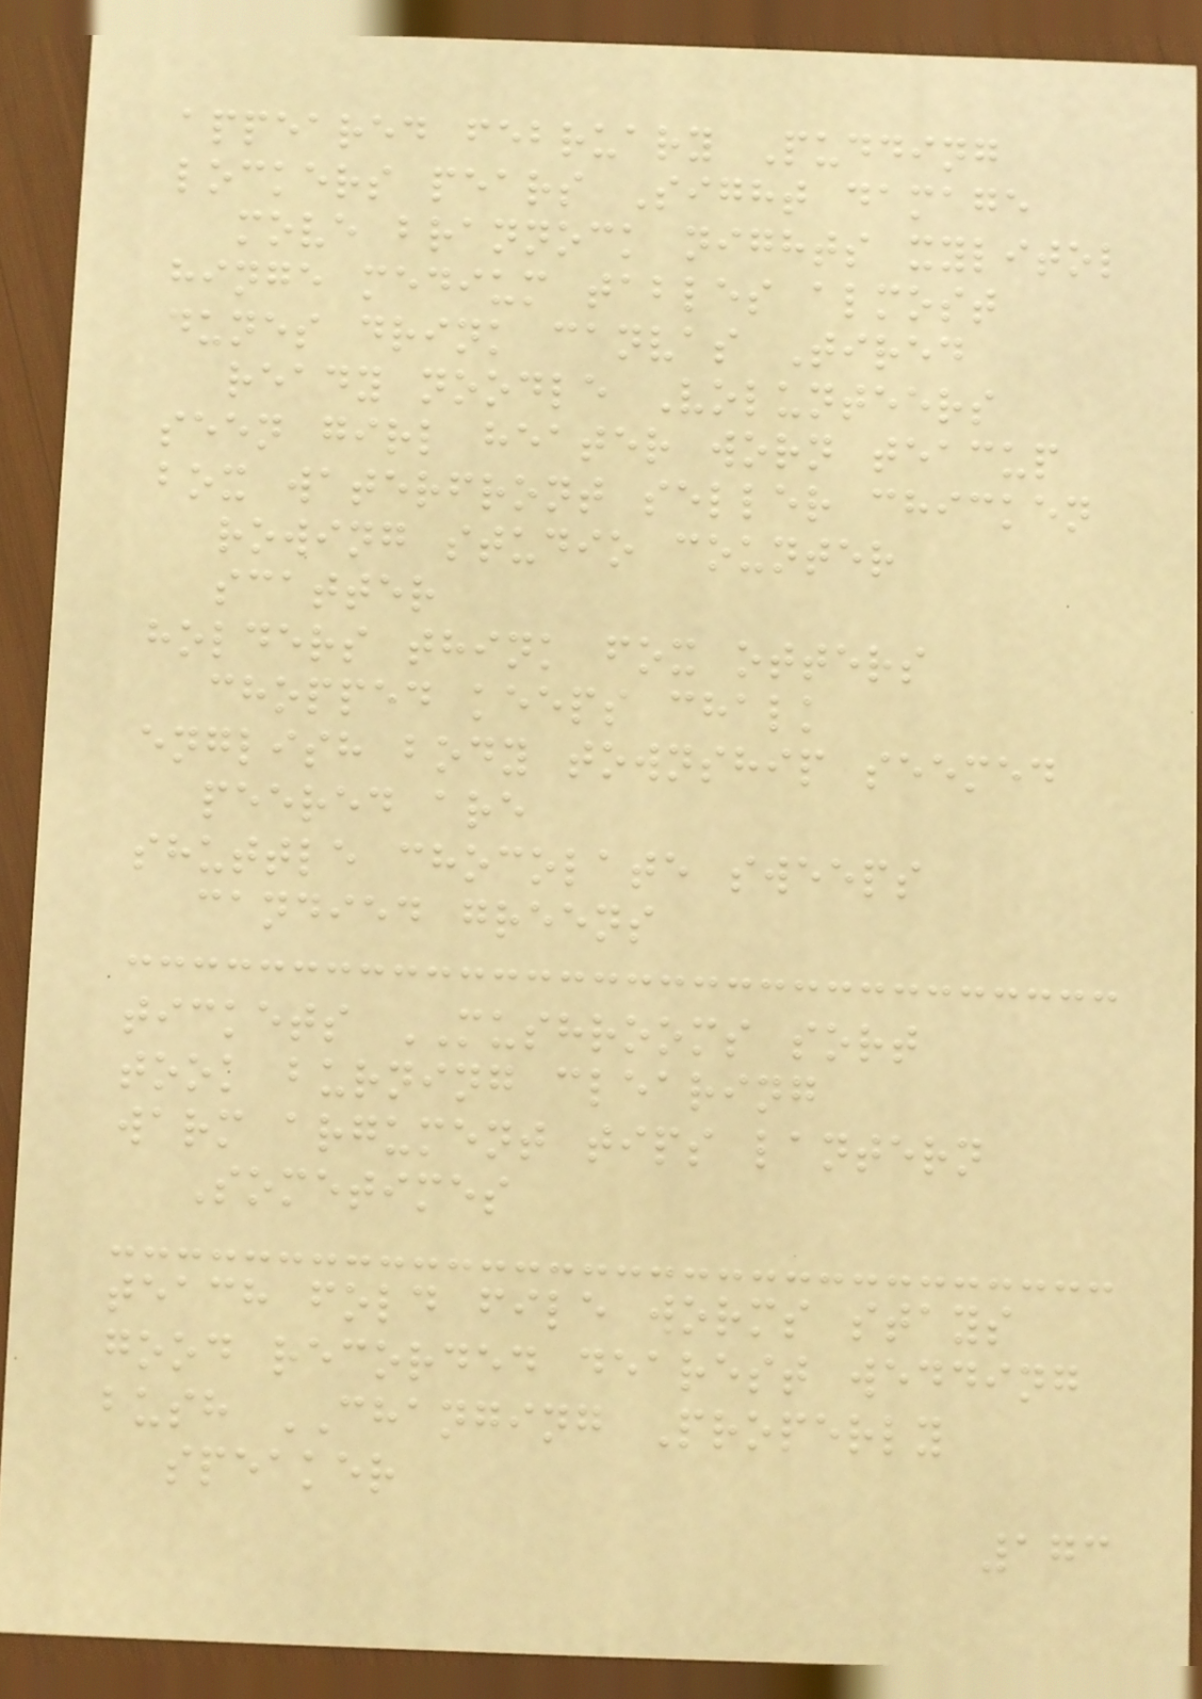appeared february Pudding
lockers pears Sight damage
move brannock nights xylitol
hinge medium tables almost
dunes drink canvas Tired
ready noodle Volunteers
seen girl heater worn teacup
box waterfront seller chicken
rowing studio counter
scatter
holders think fox otters
chopped keeps chalk
english body township seemed
peered are
shuttle chocolate sweeps
candied greens
tickets MUSHROOMS sort
took burning clearing
warm argument tips lantern
Sometimes
teach fold file worms stays
good recorded dearest wedding
bush CHANGING Properly
speaker
173
